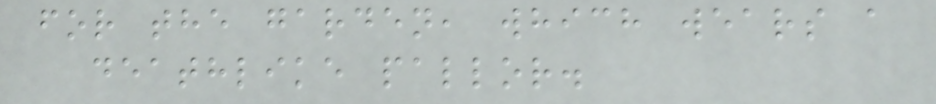for the garden, which wears a
deathlike pallor.
